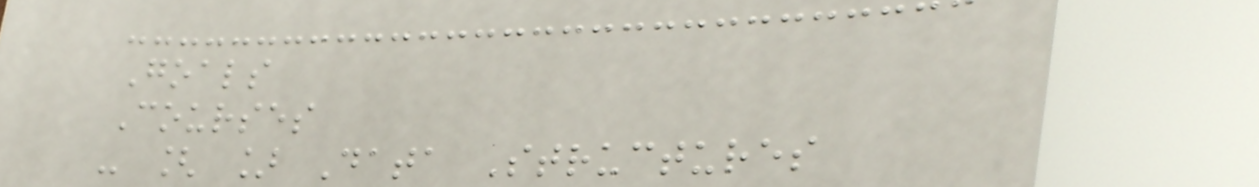Goals
Courses
- [ ] Data Structures
